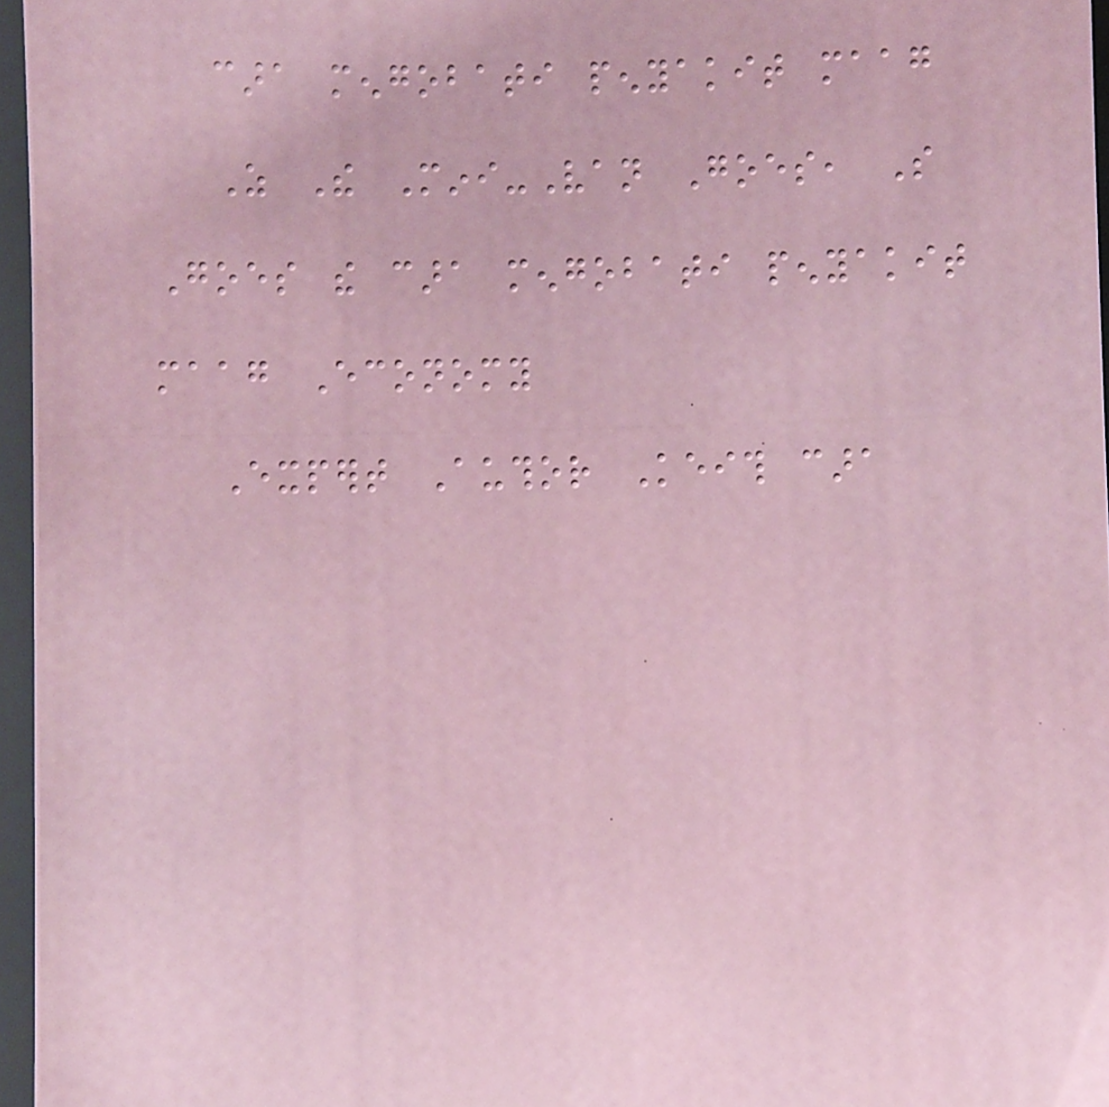cara mengobati penyakit maag
As The Mini-Van Goes, So
Goes the cara mengobati penyakit
maag Economy
Expert Author Keith cara
